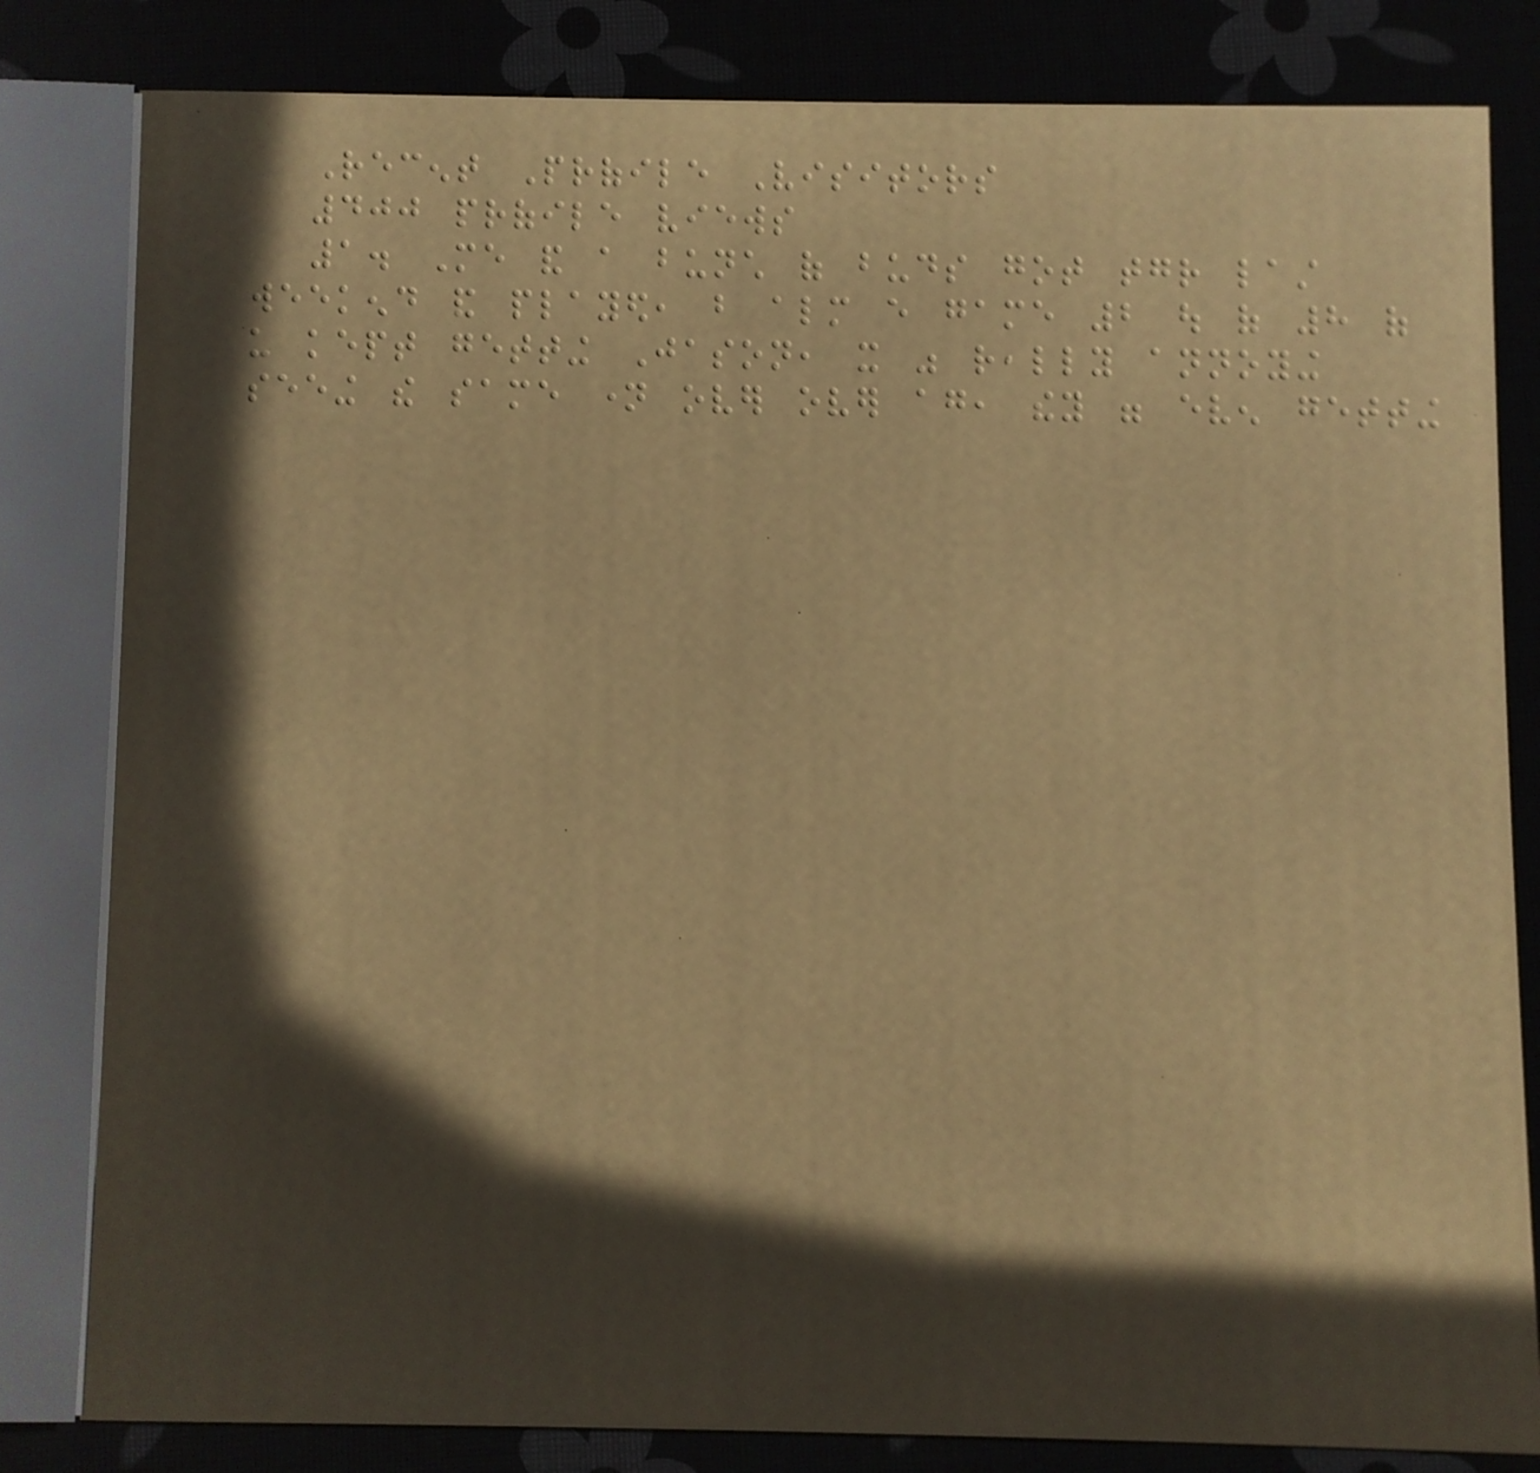Recent Profile Visitors
400 profile views
1. Me and a bunch of buds got together last
weekend and played, but almost every game 2 out of 8 of
us kept getting Jason, it was really annoying
seeing the same name over over again, they were even getting
